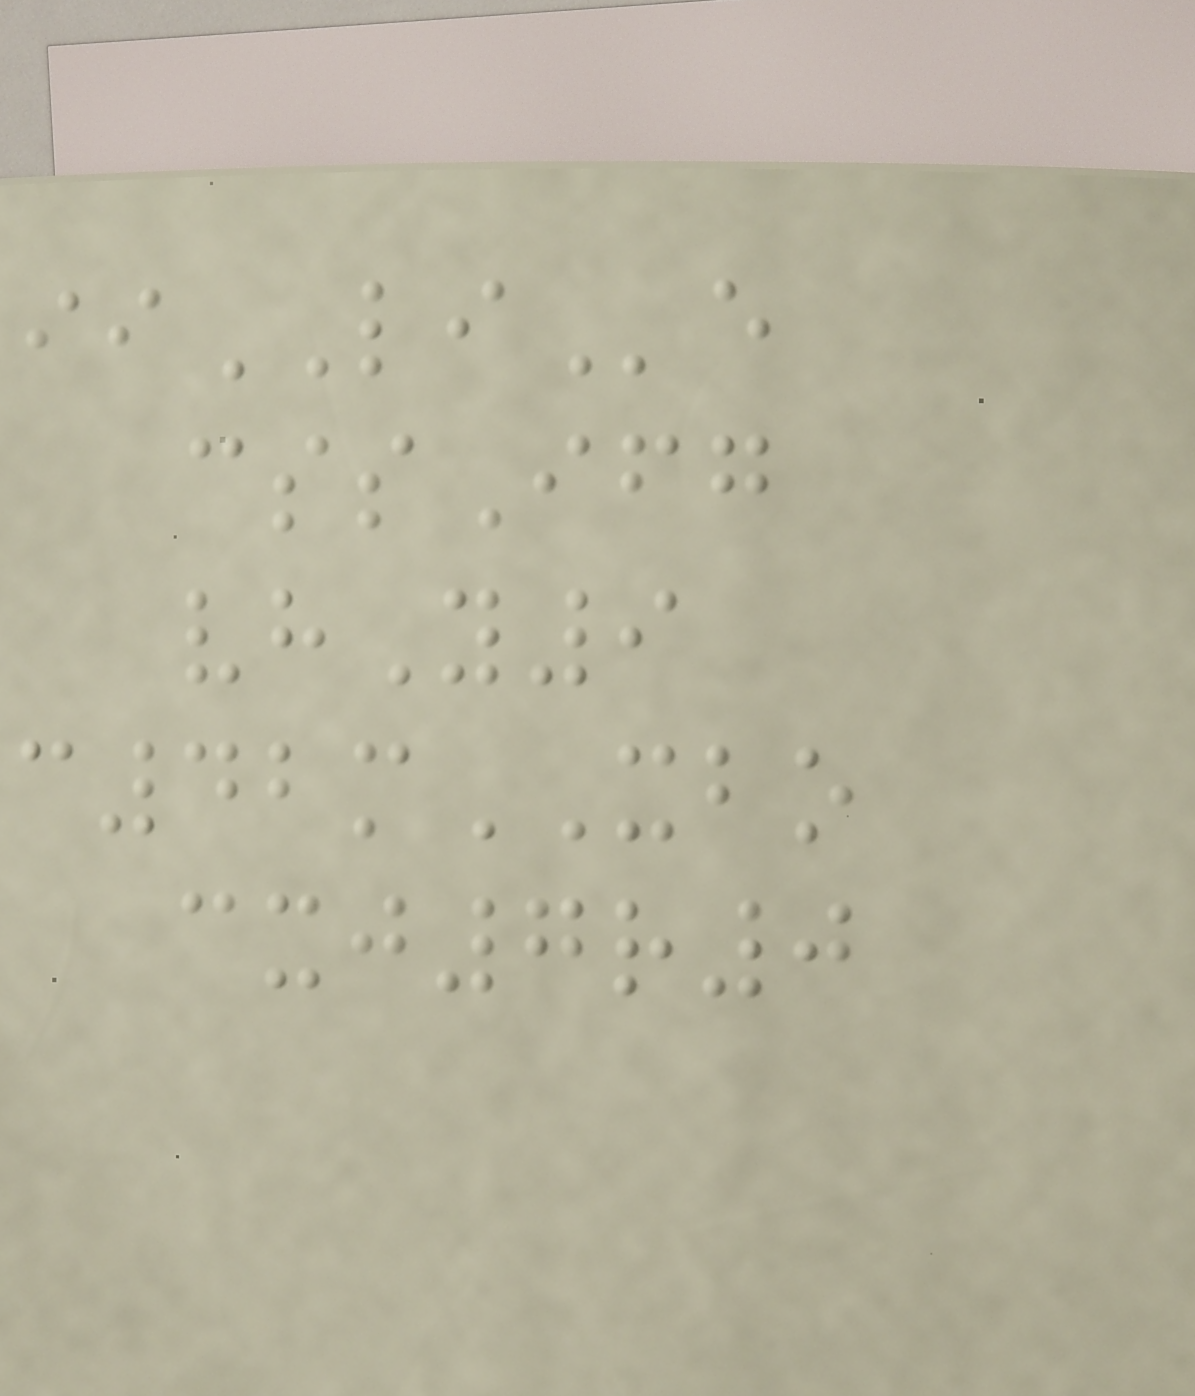iiLIe
cssIfg
vhY9
c42mXBO
cxj7r0
